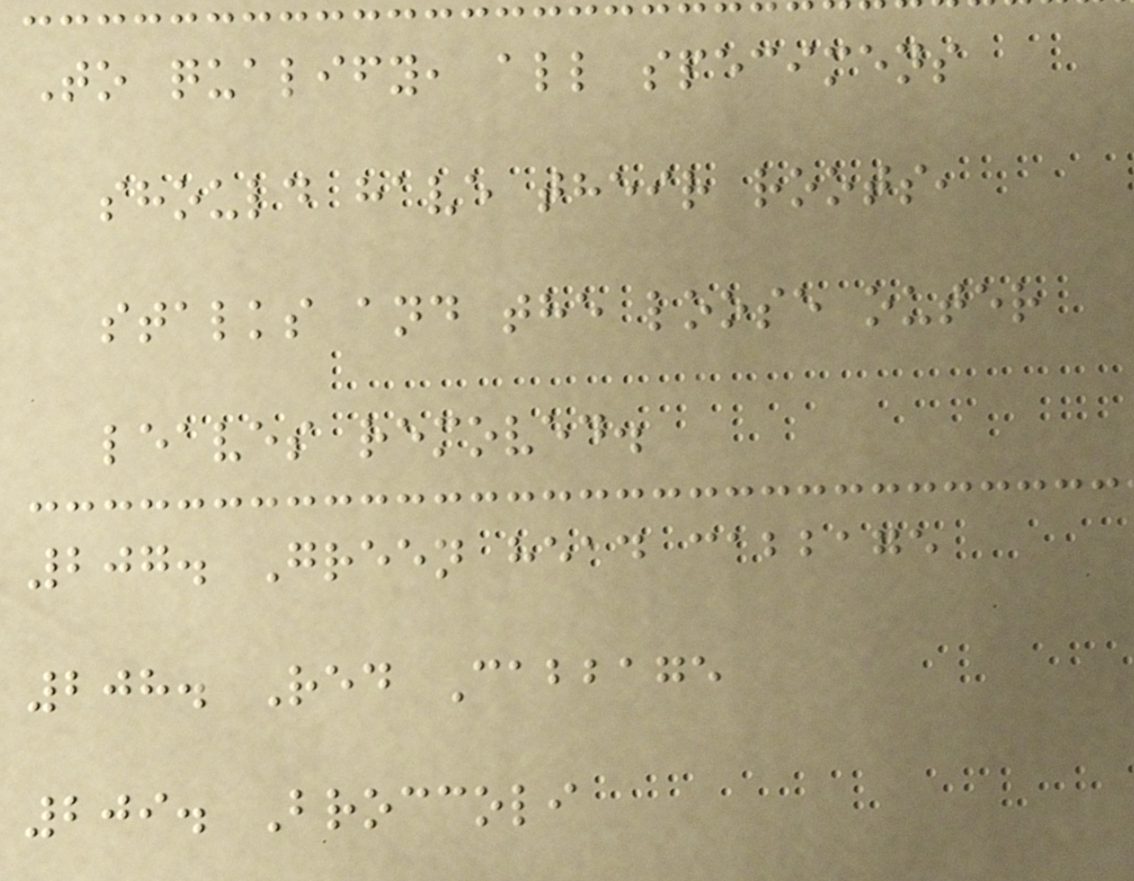To qualify, all specimens
should have their roots,
stalks and the loose outer
leaves removed.
207. Green head cabbage
208. Red Cabbage
209. Broccoli
